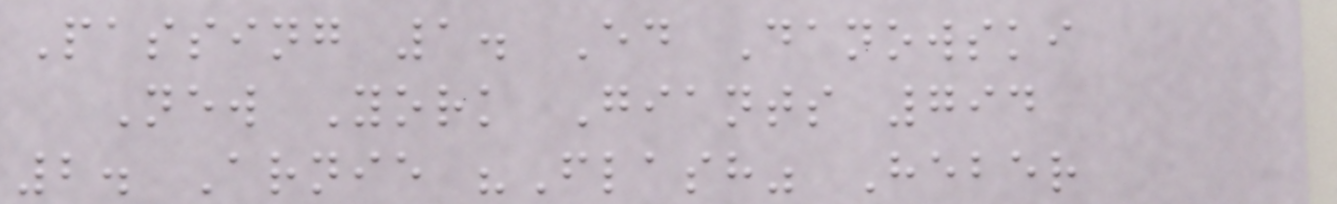Passing 1. Ed Danowski
New York Giants 794
2. Arnie "Flash" Heber
